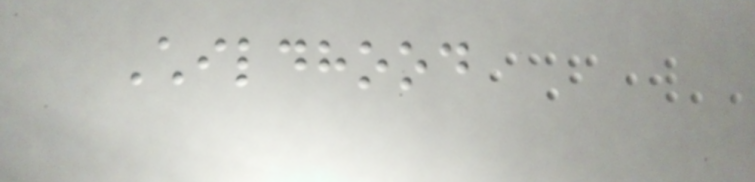Childhood
